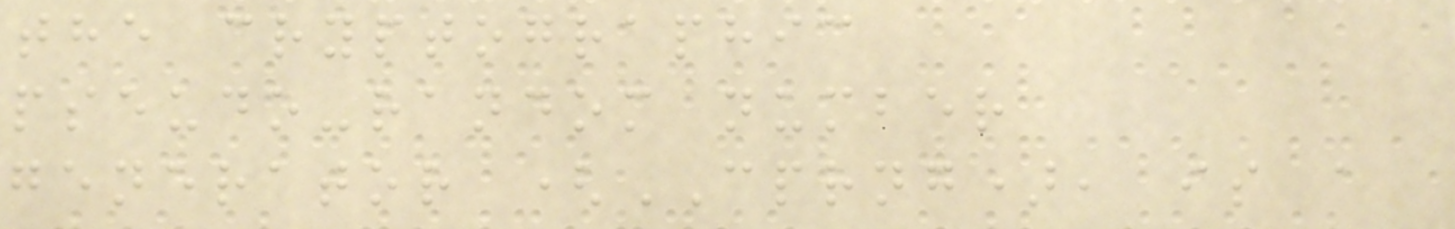the cryptographic
pseudo-random number
generator (CPRNG), is a
